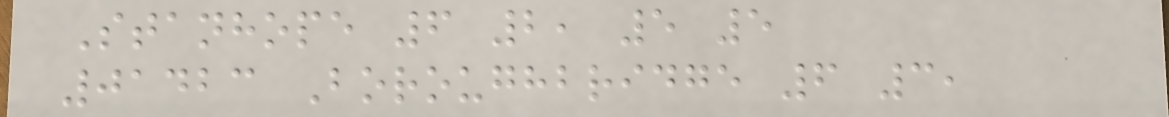Stanhope 6 2, 5 5
01423 Boroughbridge 6 3,
